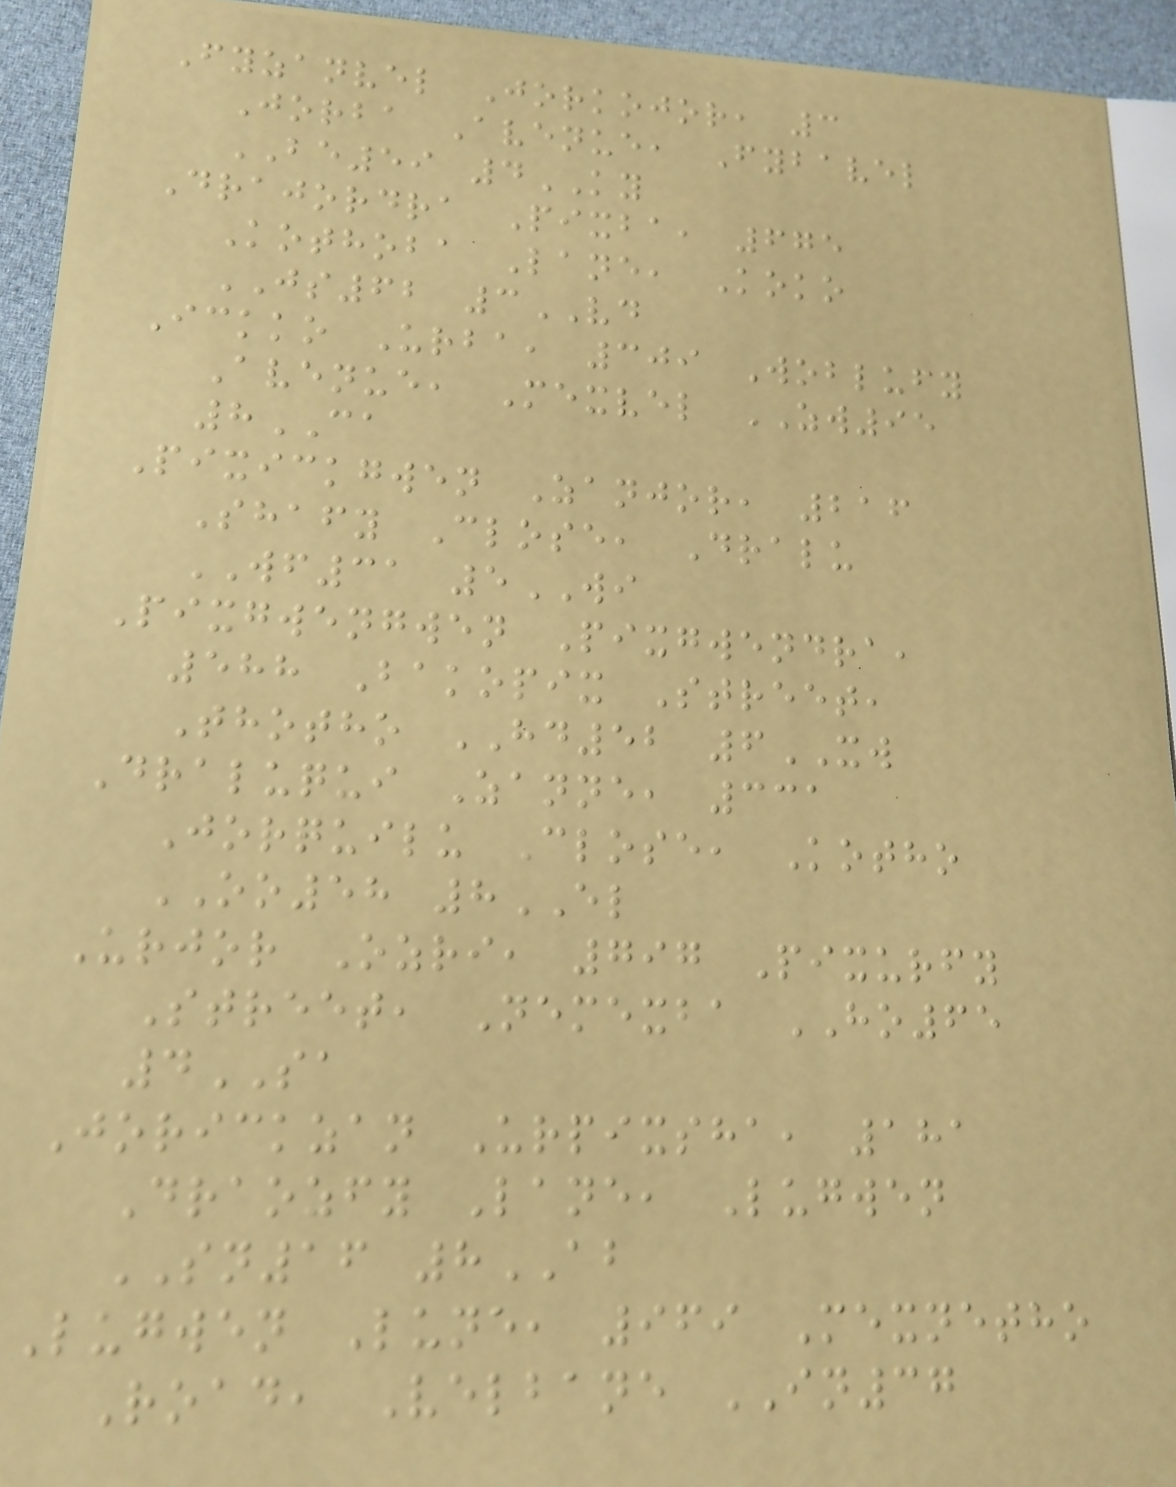Fyzanvel Jorkojor, 3
Jorba Avenue, Fybavel
BE59 4KY
Drajordra Pixba, 675
Kothoba Lane, Koko
JS62 3VD
Ickko Urba, 309 Woblufy
Avenue, Mexvel ZW95
8CA
Pixickgwen Zanjor, 216
Shafy Close, Dralu
WF31 5WI
Pixgwengwen Pixgwendra,
588 Bakopix Street,
Thotho HD52 6XW
Draluqui Zanne, 331
Jorquilu Close, Kotho
OO58 8EL
Urjor Ozri, 797 Pixurfy
Street, Nemexba HO65
4SA
Jorickzan Urpixsha, 181
Draozfy Lane, Lugwen
SN16 8AB
Lugwen Lune, 969 Mexnetho
Road, Velbane IN37
